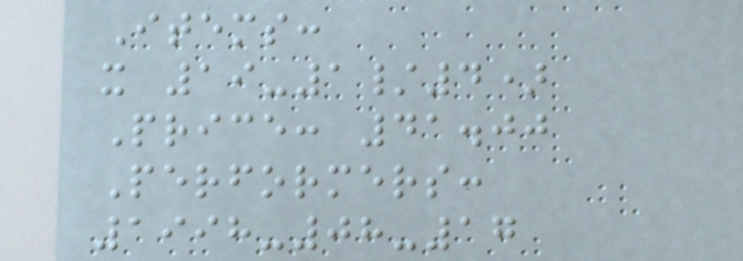Items:
x 19-1/4)
Price: 41.00
Performers:
1998-08-17
